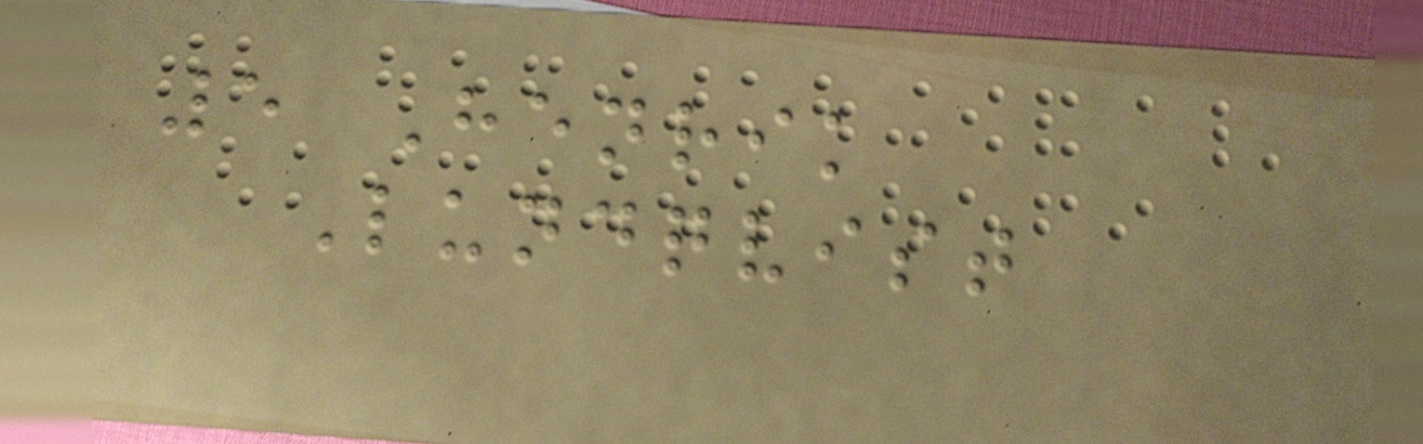5 Henrik
Lundqvist
